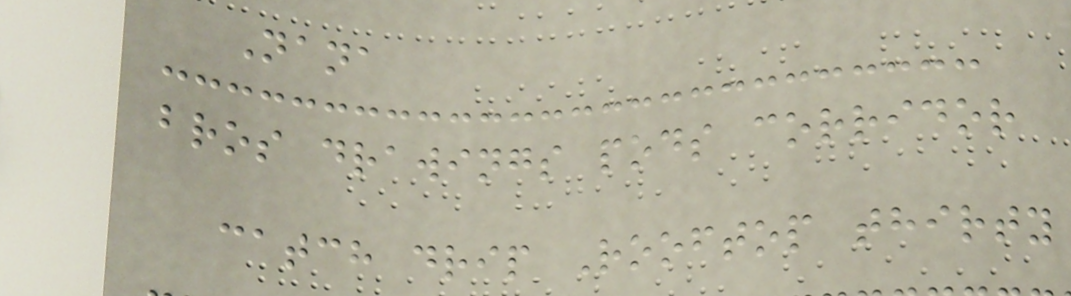Nana
bros drawings pods corridor
catch drip Rooftop thirty
